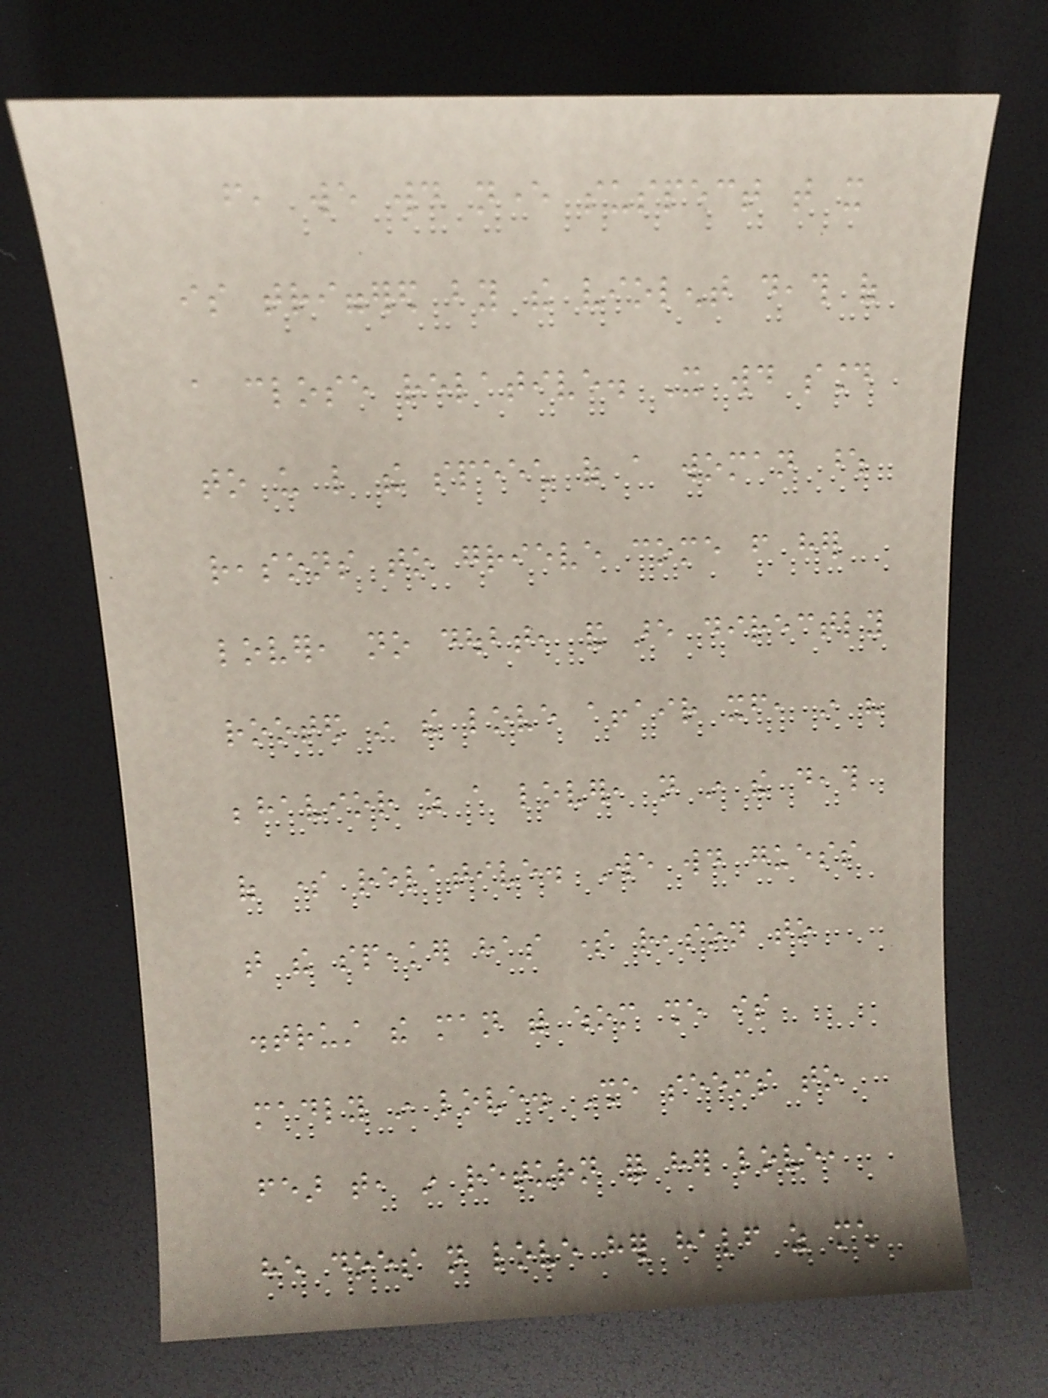from, we would never suspect that it
is triggered by the violent death of
a close relative. It would sound
to us like the speech of a woman whose
reasons to grieve come from her
lover, no doubt, and are directly
rooted in the love affair itself, in his
behavior as a lover, not in the death
of some relative. We would guess
that the speaker has some reason to
distrust the man with whom she is
madly in love. She seems to
fear that, in return for her love,
he does not love her half as much
